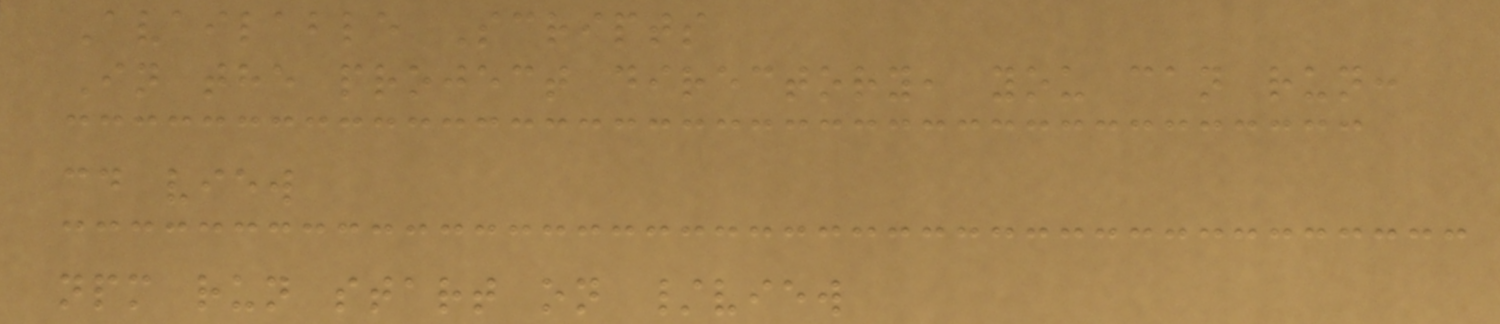Available Scripts
In the project directory, you can run:
cd view
npm run start on /view
